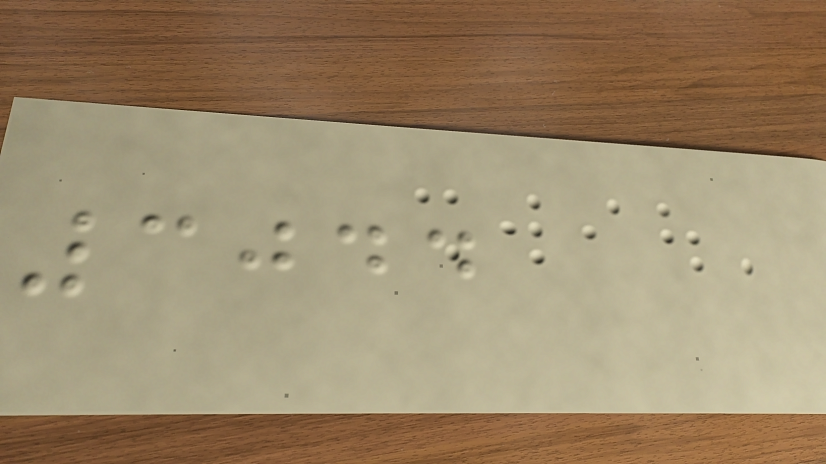3044
